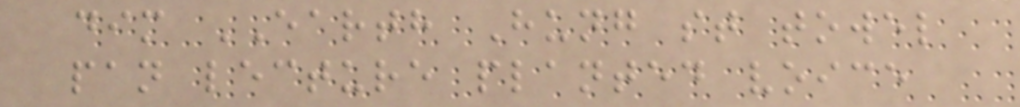dim EARTH Hung st towel
pan lecture planted voice
